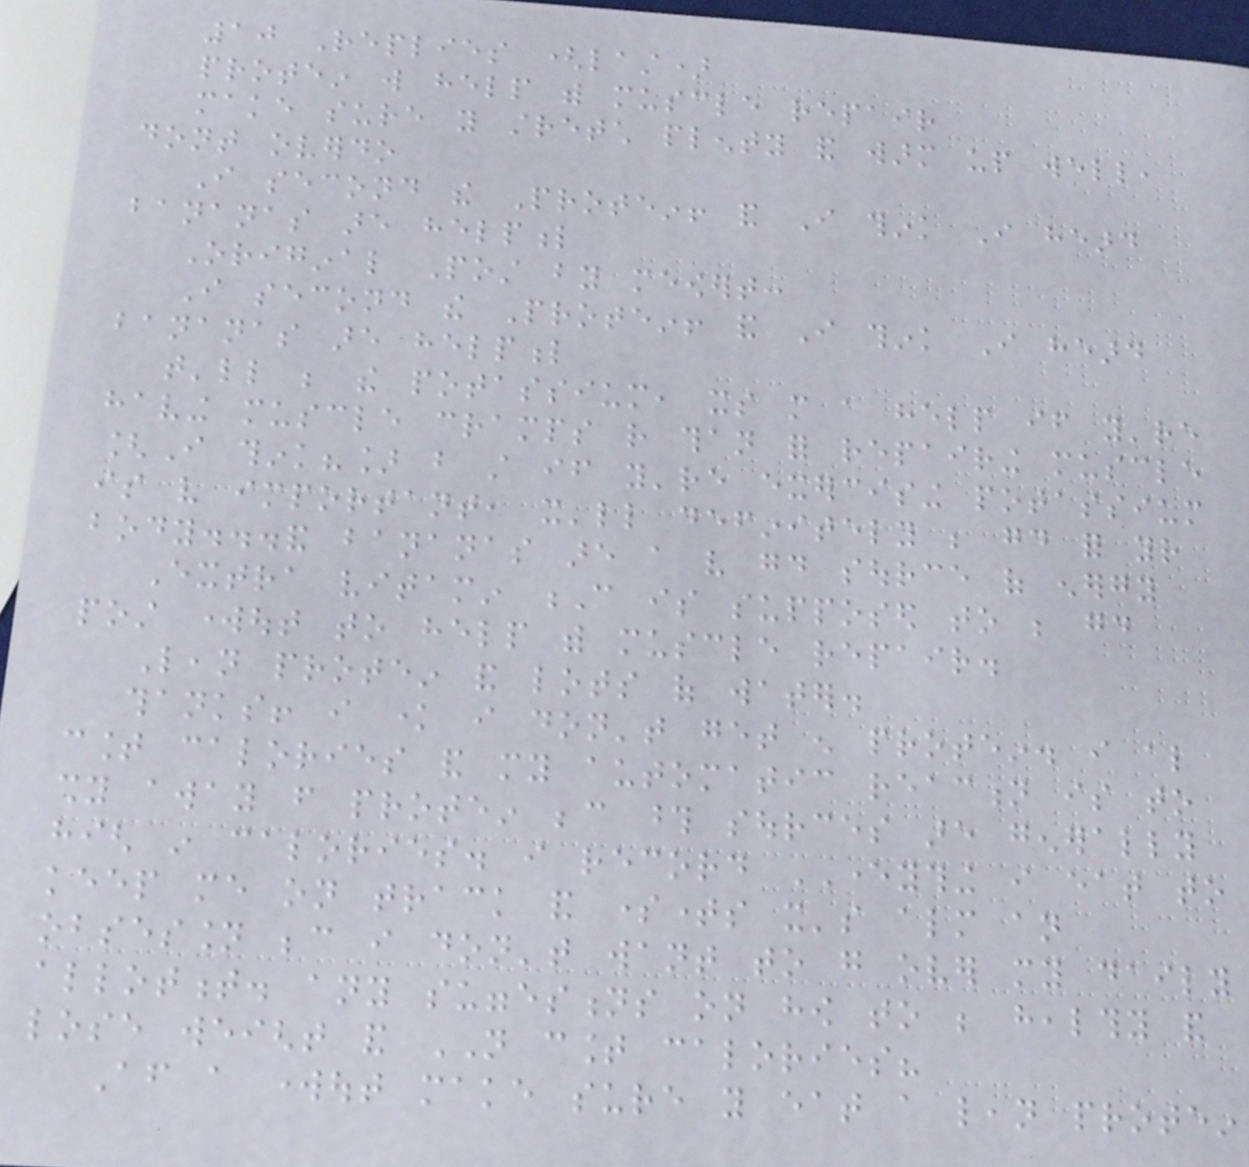10 Replies (last)
protein will help with muscle repair
make sure you stretch plenty and warm up well,
dont overdo
I second the Protein! and I think I heard
bananas are helpful
Original Post by meowert:
I second the Protein! and I think I heard
bananas are helpful
that'll be the potassium, its more a help if you're
having muscle cramps rather than for repairing muscle
[I think?] but still if you're exercising potassium
is very important, it'll definitely be good for your
body...and bananas are a very good source of energy
Extra vitamin C is supposed to be good
post workout to help with muscle repair.
Lean protein and lots of water.
thanks! i know i don't get enough protein. i also
count calories and my automatic reaction is to
shy away from protein because those sources are generally
high in calories. i record EVERYTHING i eat to
keep me on track and sometimes it's almost an
obsession because i don't want to go over my daily
allotment. any suggestions on how to be healthy and
lose weight and NOT count calories?
After a workout make sure you eat a lean protein
